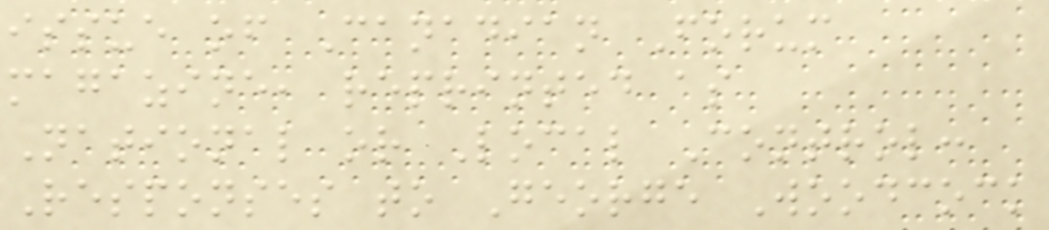issue of Canadian Forum
magazine, reprinted as
National or Local Control:
Responses to George Woodcock
